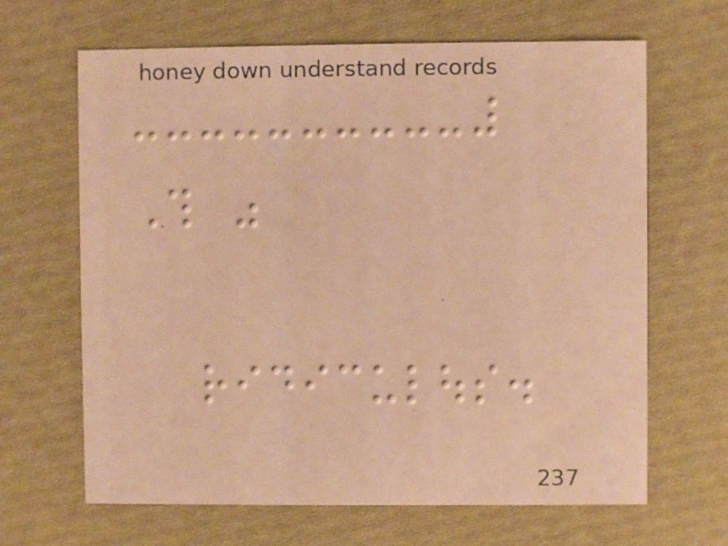This was
ridiculous.
